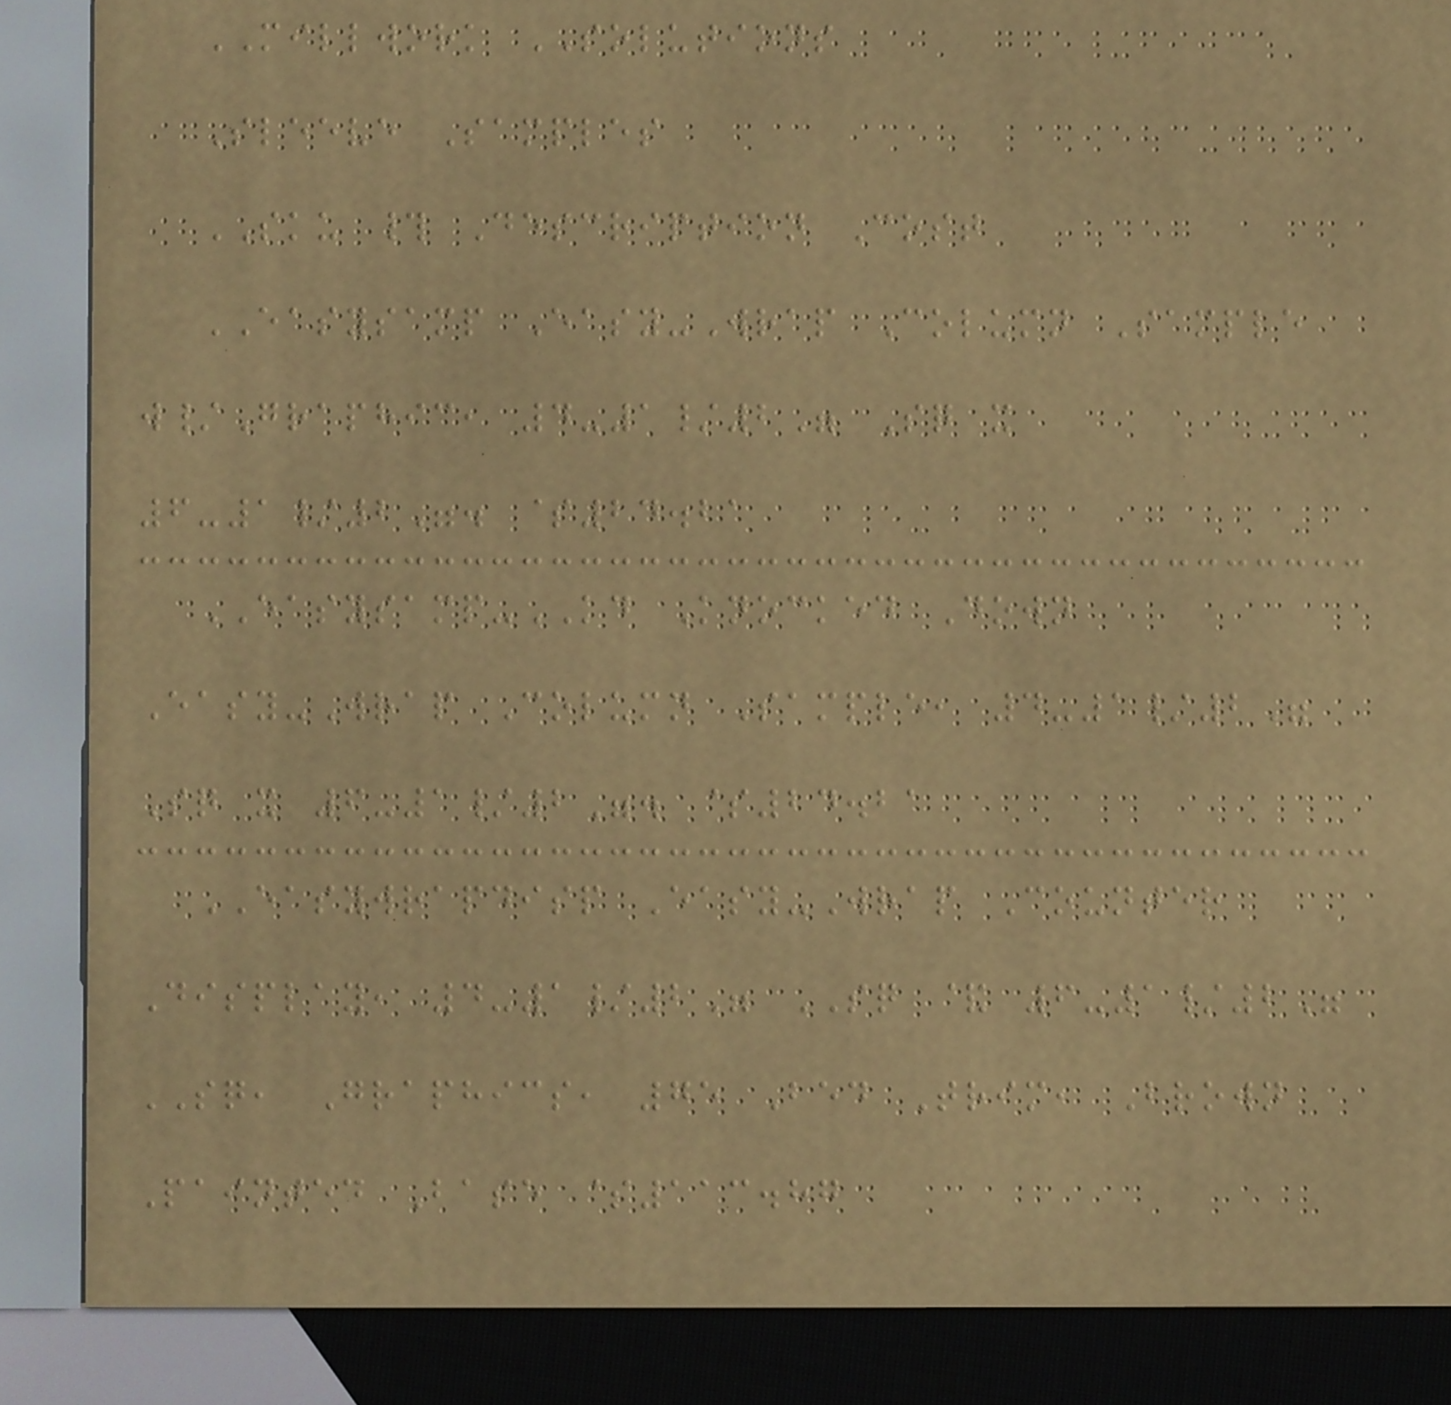MILLWORK SOLUTIONS
Sleeve Samples
SKU # Description Cost
EASYSAMP Easy-Wrap Column Sample
w/Graphic, 4-1/2" Sq x
6-1/2". $24.21
EASYSAMP-KD Knocked Down
Easy-Wrap Column Sample, 4-1/2"
Sq x 6-1/2". $24.21
EASYWRAPDISP Easy-Wrap Counter
Display, 4-1/2" SQ & 6-1/2"
SQ, Graphics, 75 Bed Trim, Brown
Painted Base $113.87
